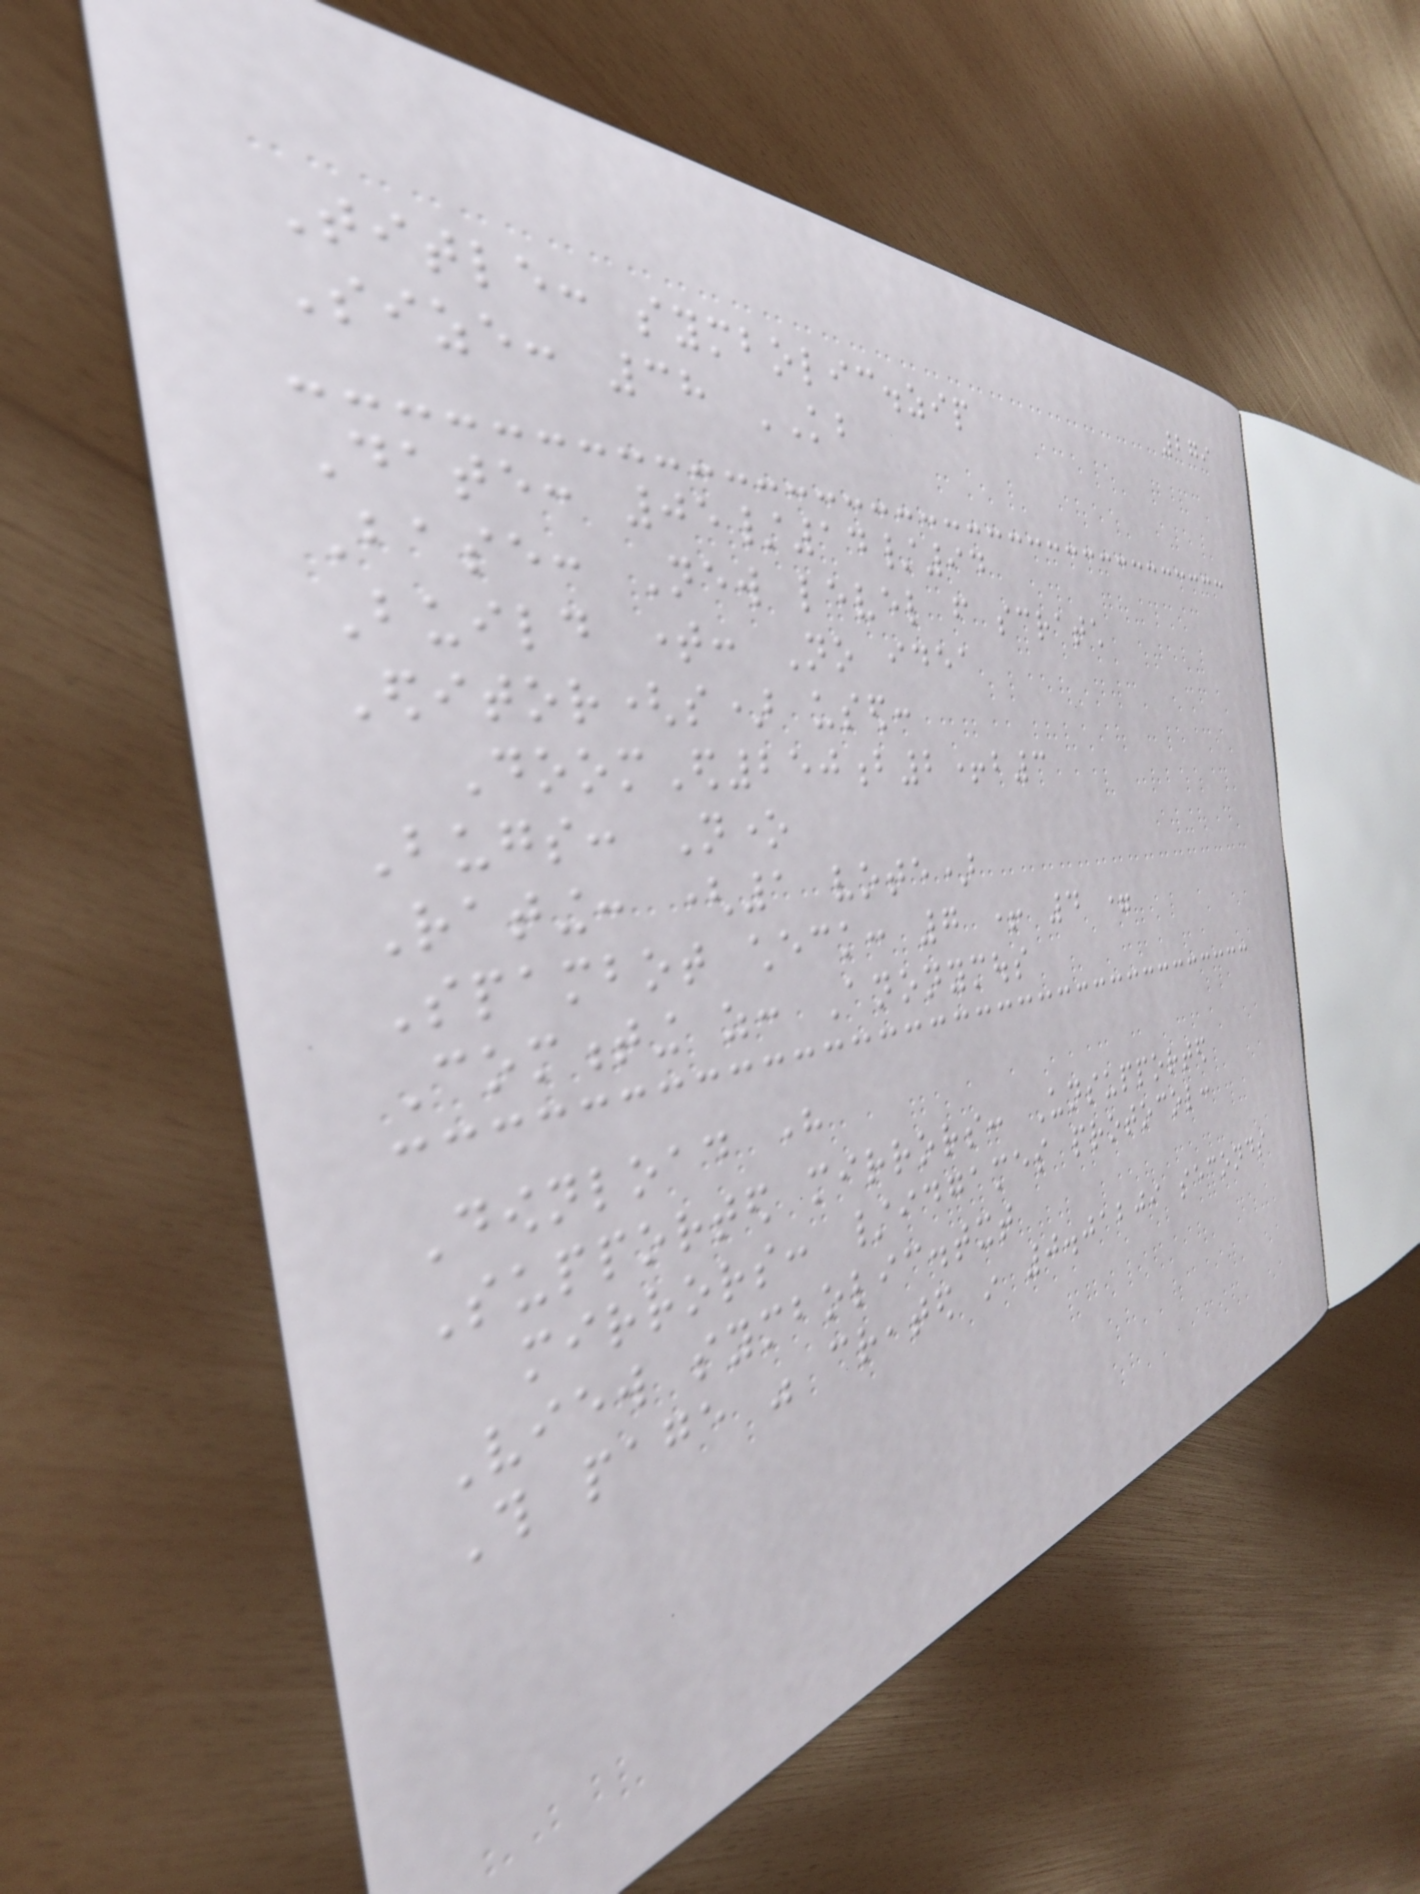279
Title: symbolic.zip
Size: 38 KB
Date: 05/14/94
Base: New level from scratch
Build time: No idea
Editor(s) used:
DoomEd250b2+b3
Bugs: None
Rating: (1 vote)
Spambot check: 7 + 4 =
Commenting as: Anonymous
Download here
Supported mirrors: Unsupported
mirrors: /idgames protocol:
View symbolic.txt
This page was created in 0.01209 seconds
